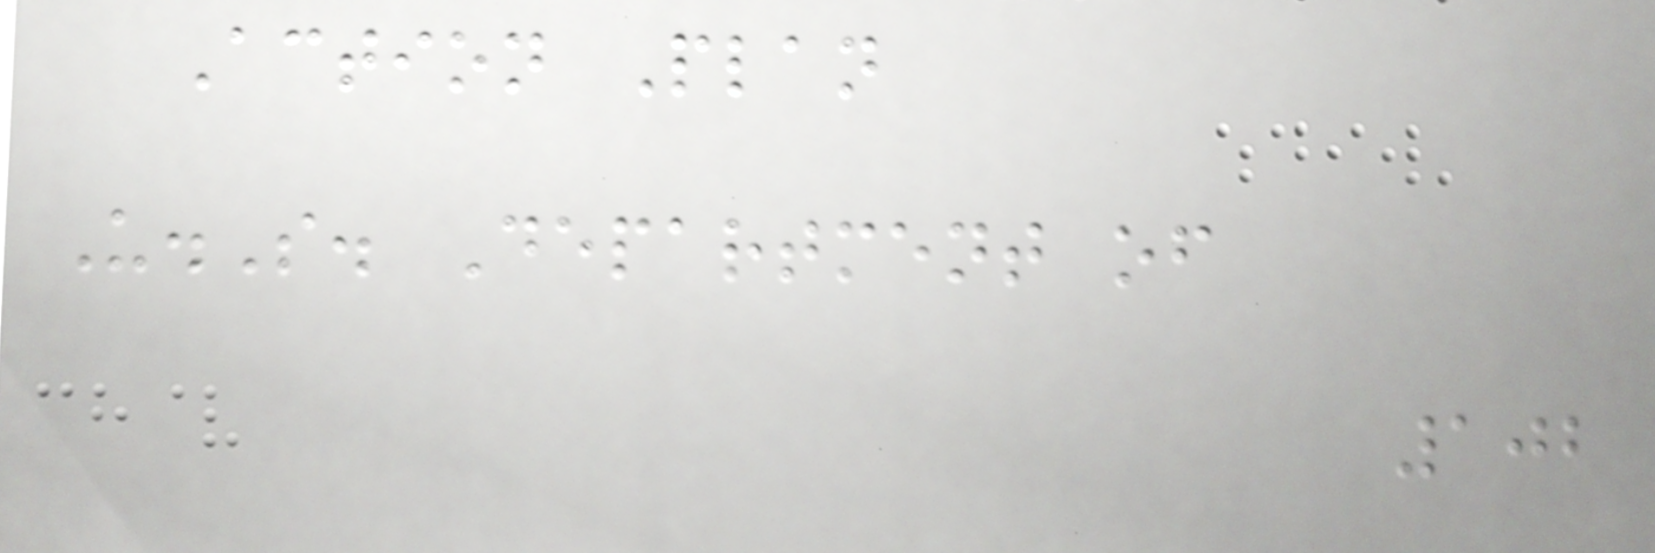Action Plan
U.S. Department of
102
